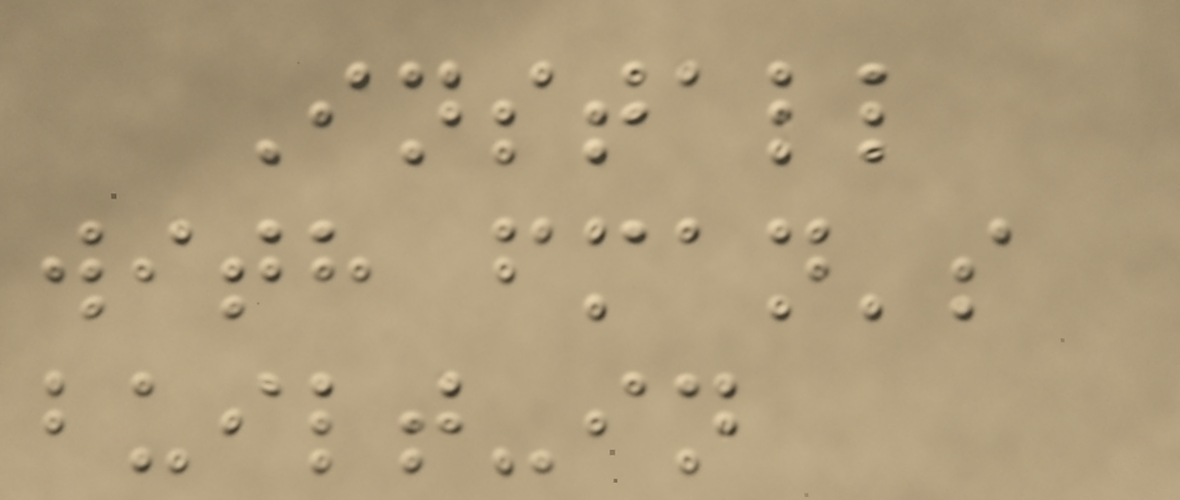Install
with fman's
built-in
